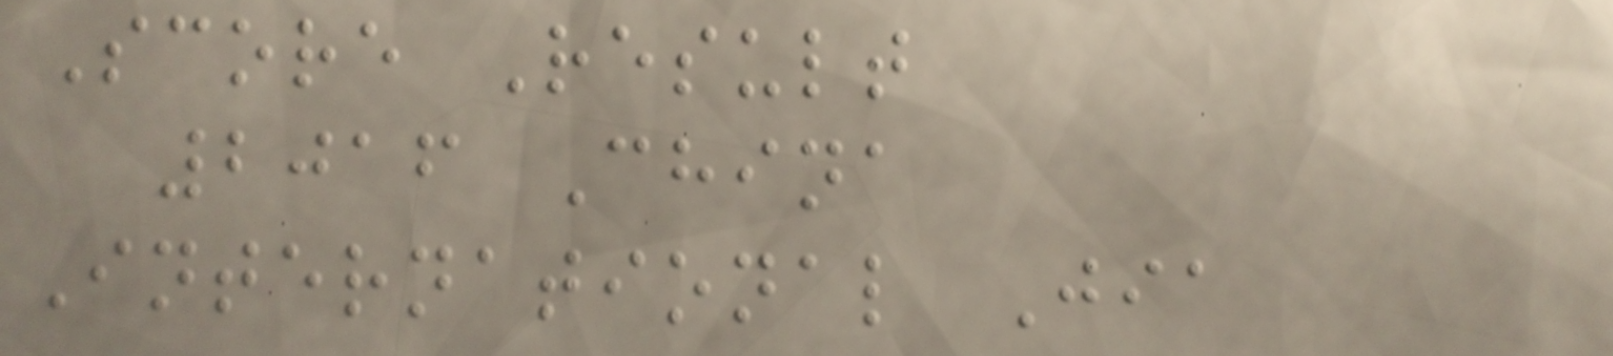Score Result
2016 China
International Jia
